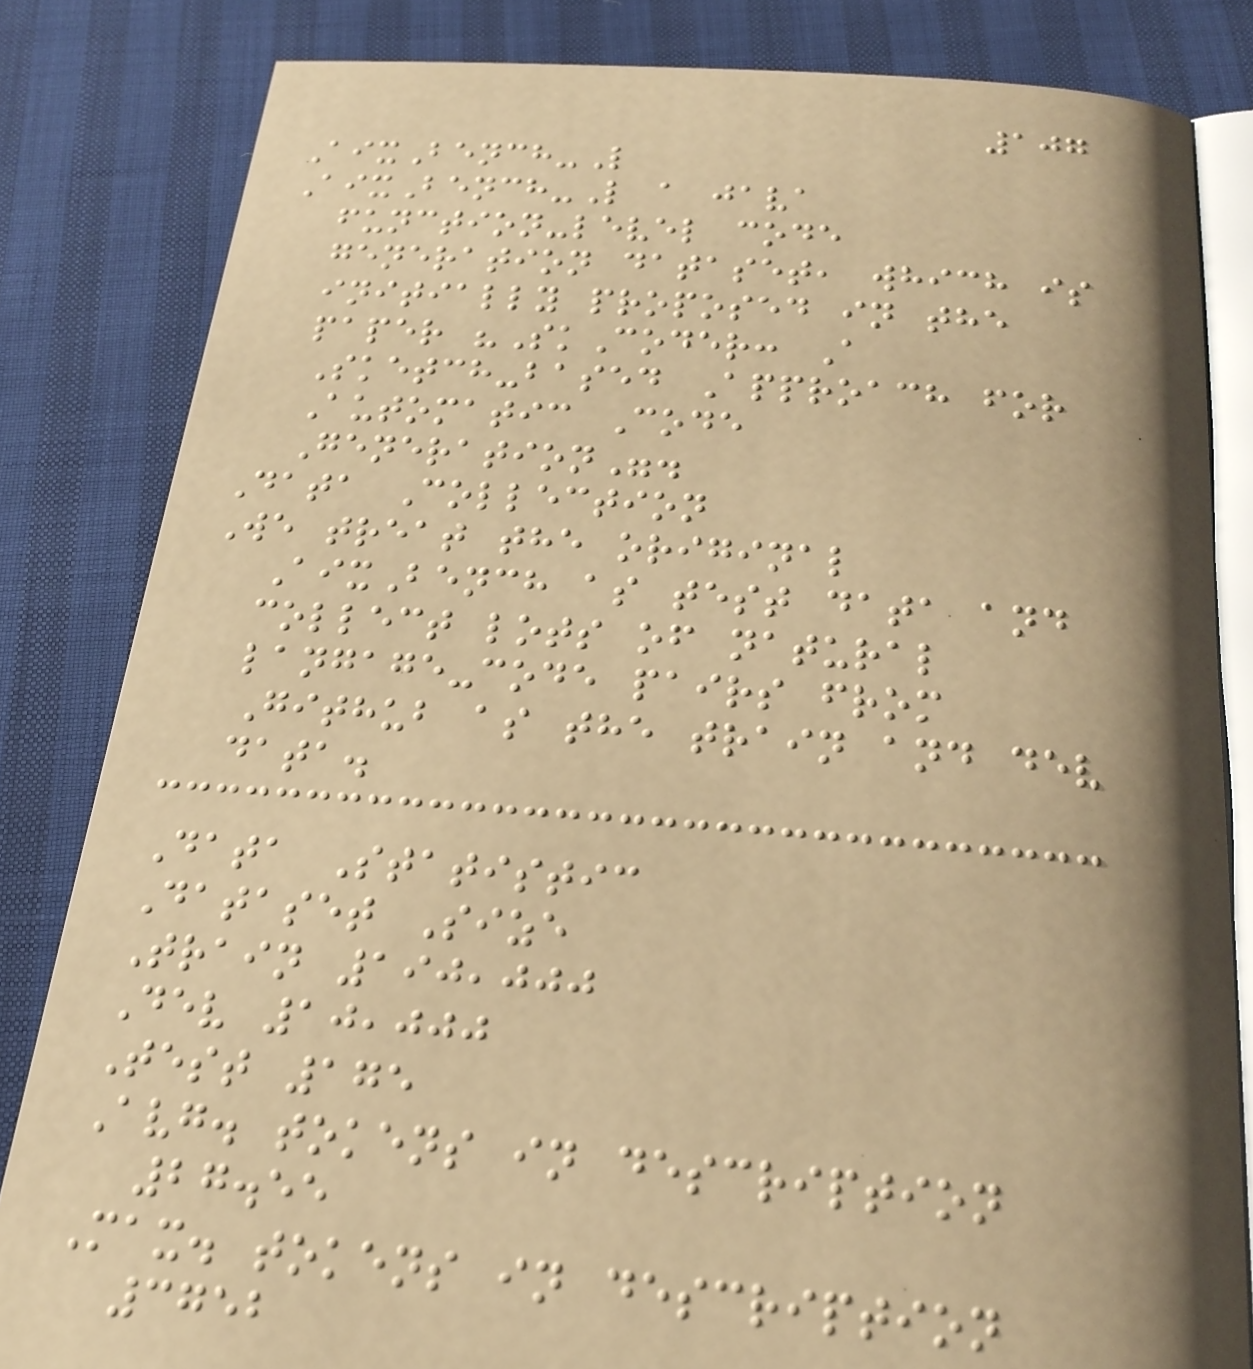107
AixBench-L
AixBench-L a java
function-level code
generation dataset, which is
initially proposed in the
paper "SkCoder: A
Sketch-based Approach for
Automatic Code
Generation".
Data Collection
We treat the original
AixBench as test data and
collect lots of natural
langage-code pairs from
Github as the train and dev
data.
Data Statistic
Dataset Size
Train 190,000
Dev 10,000
Test 175
Avg. tokens in description
27.55
Max. tokens in description
3752
